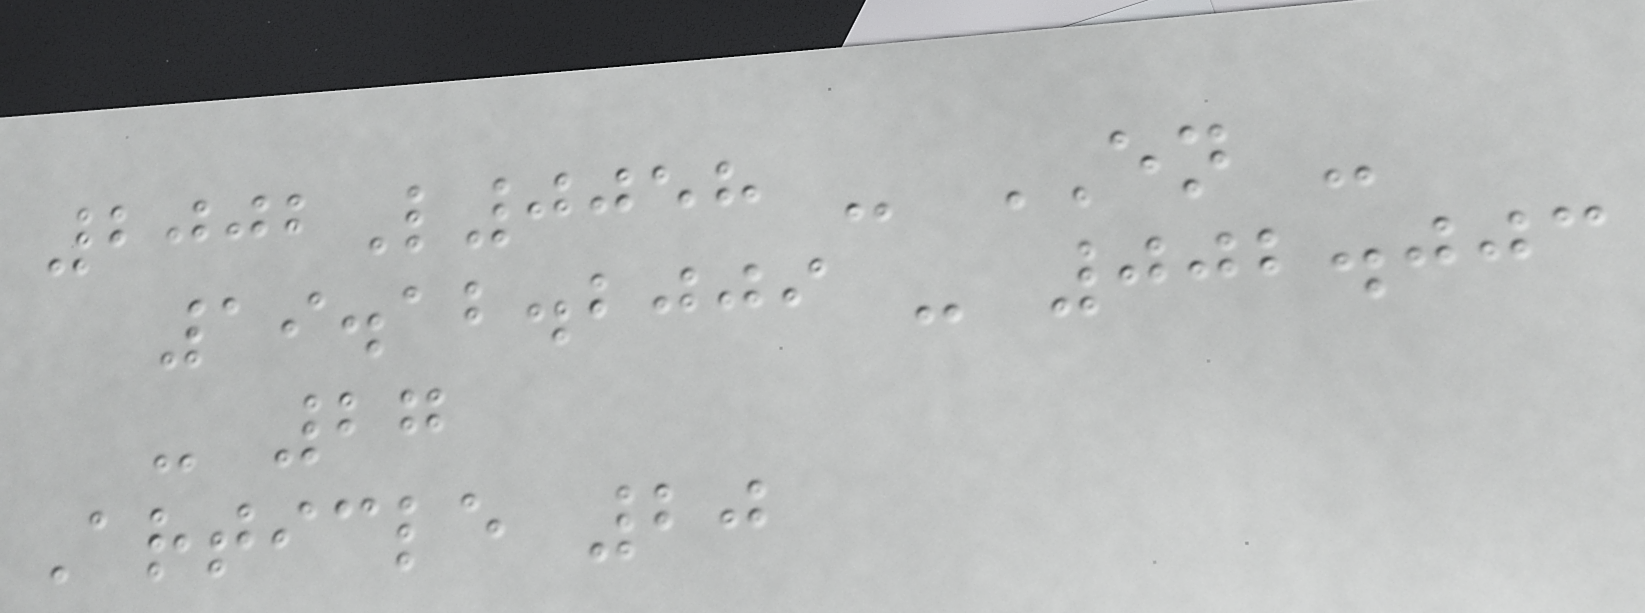2002L0058 - EN -
19.12.2009 - 002.003
- 27
Article 20
